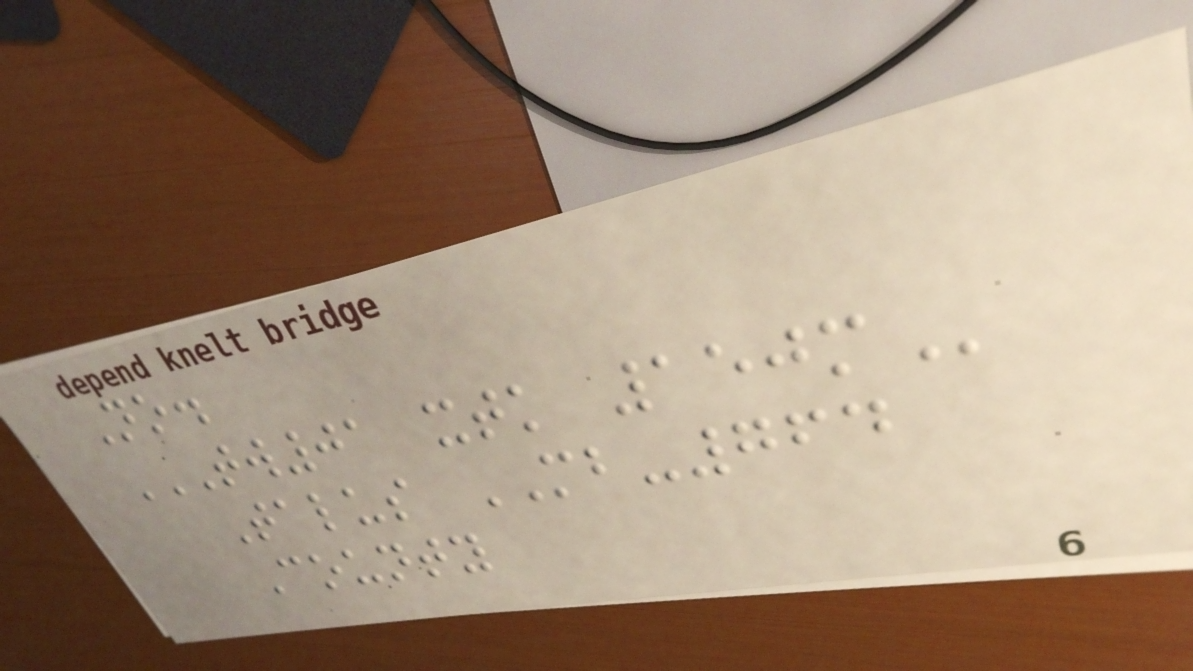No.
TW01 XTK 150M
Talus MB-764
County
